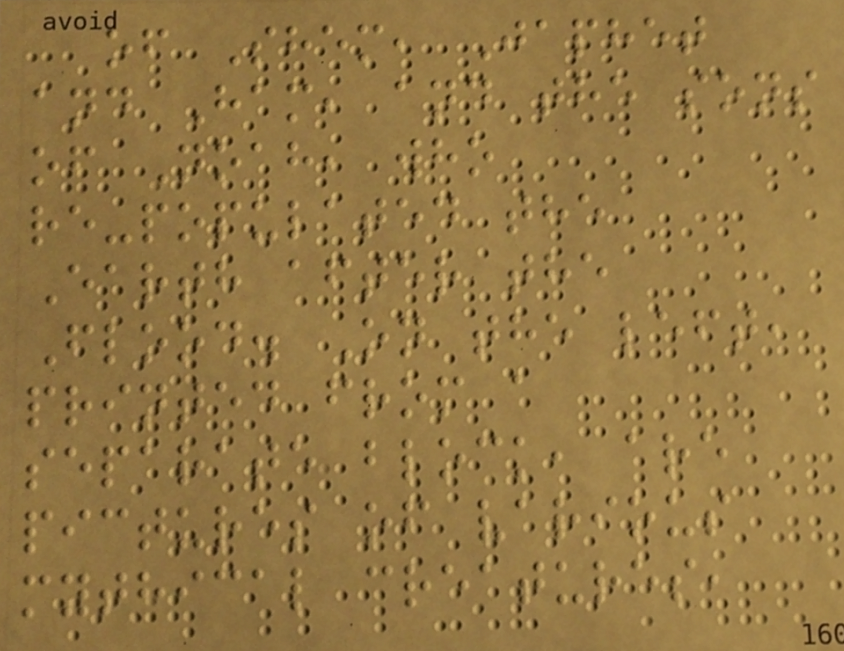of Shem, Japhet
and Ham, and the sons
of Noah, who
re-populated the
Earth after the
Flood. On the left,
printed from a
separate block, are
pictures of various
mythical creatures,
